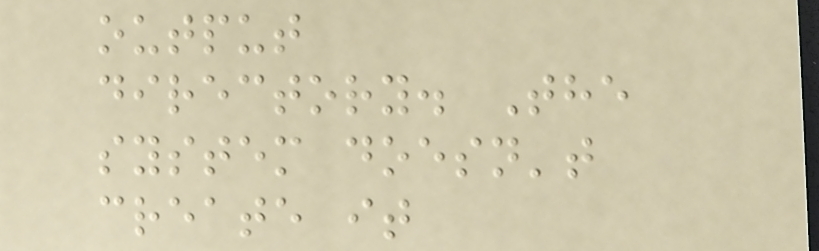output
directory. The
system doesn't
create it
